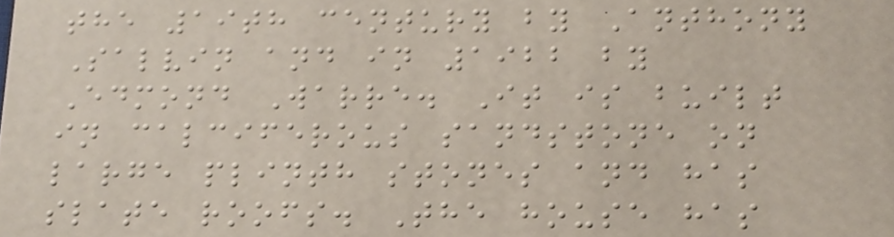the 19th century by Anthony
Salvin and in 1922 by
Edmond Warre. It is built
in calciferous sandstone on
large plinth stones and has
slate roofs. The house has
